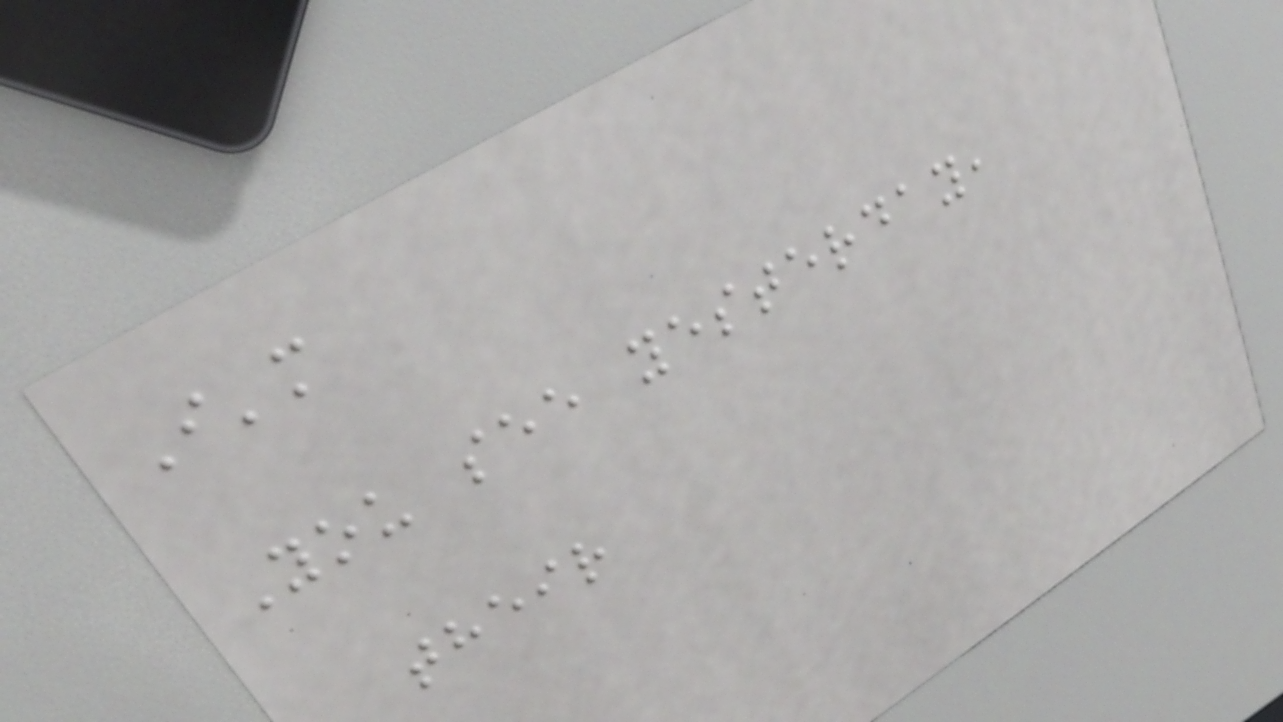I'm
You see yesterday,
their
